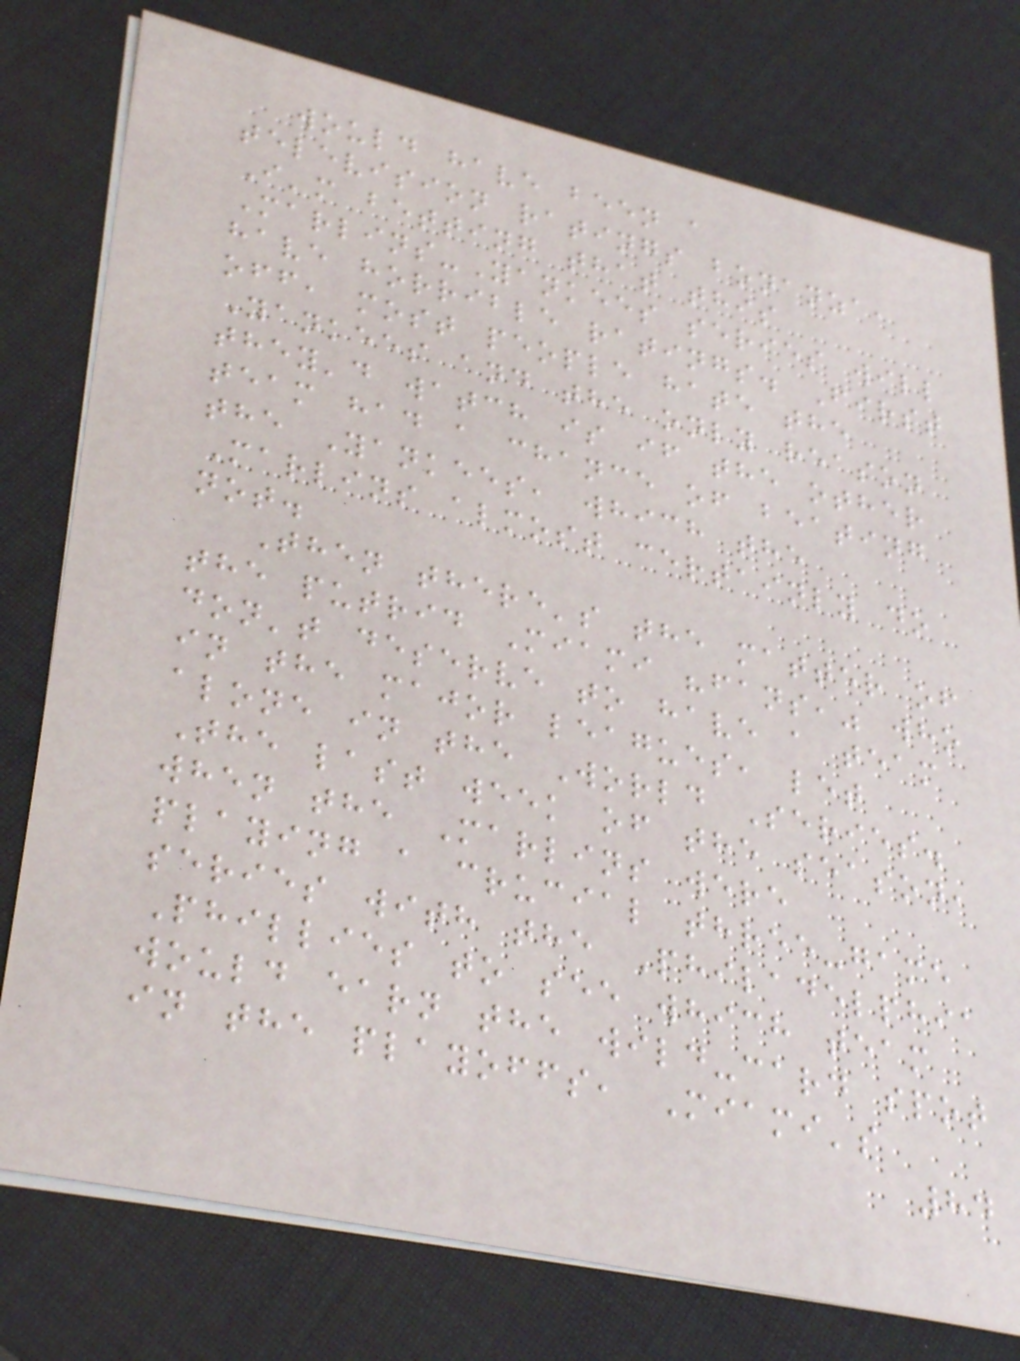would have been a
television ratings bonanza,
I'm betting that this
Marlins-Yankees series will
have horrible ratings. First
off, most people hate the
Yankees and the only reason
they'd watch is if the other
team had a chance of beating
the Yankees, which the
Marlins almost certainly do
not.
Then there's the matter of
the putrid Miami "fans," who
don't deserve to have a team
in the major leagues, let
alone in the World Series.
The last week of the season,
when the Marlins were
playing a crucial three-game
series with the Philadelphia
Phillies to see which team
would earn the wild-card spot
in the playoffs, Miami's
84
